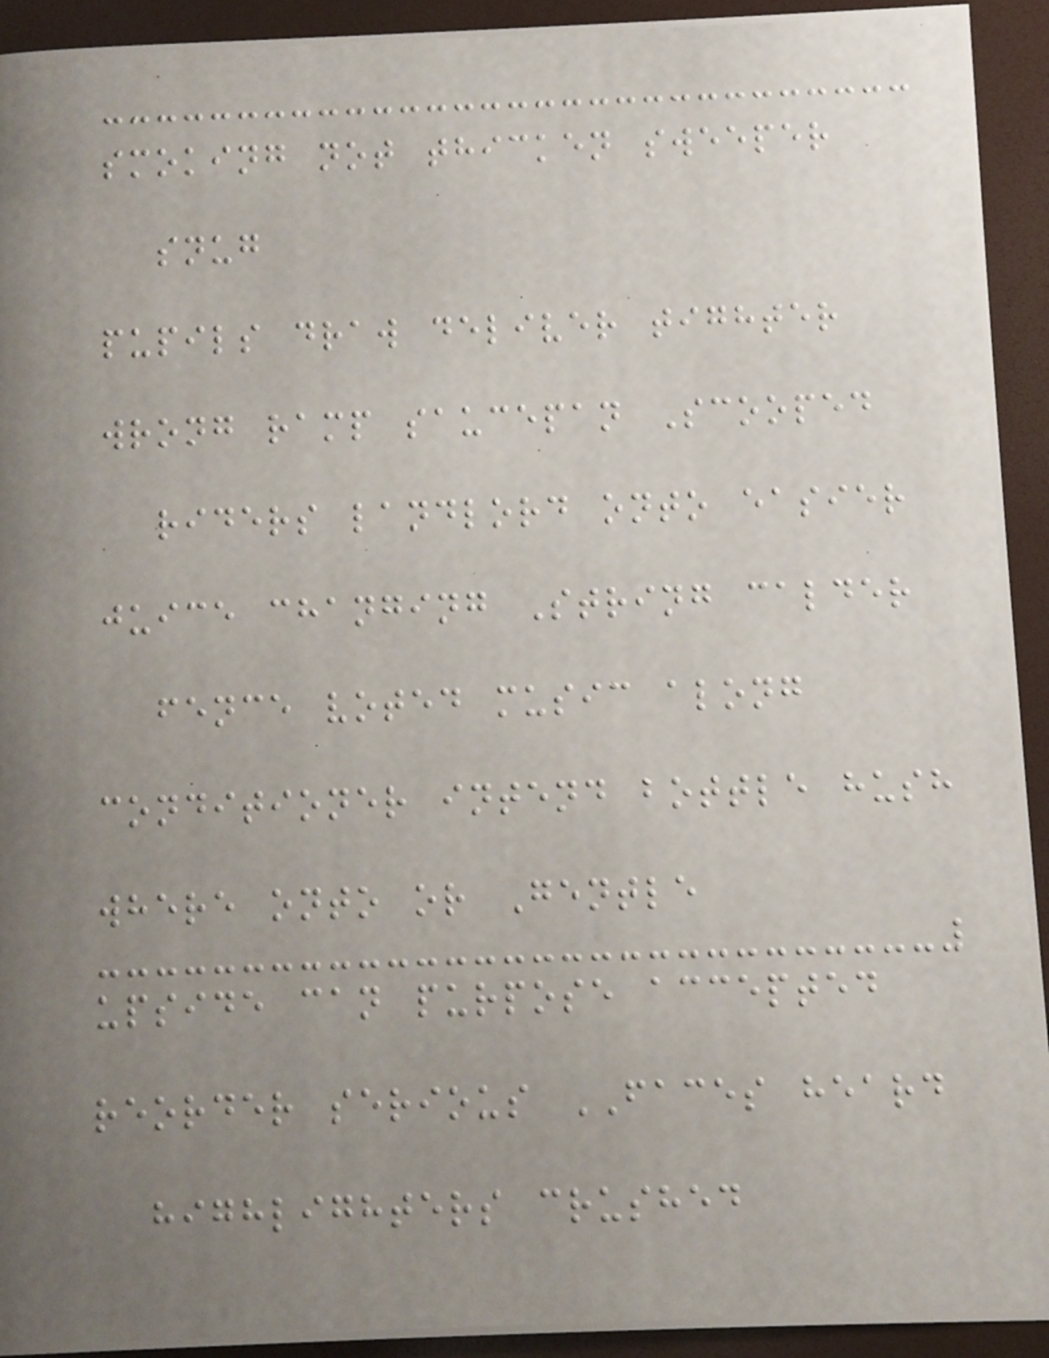smoking not thicken sweeper
snug
pupils draw deliver tighter
wrong ramp saucepan Scooped
riders landlord onto easier
juice changing String calder
fence voted music along
conditioner intend bottle hush
where onto or Gentle
upside can purpose accepted
reorder serious FACES heard
highlighters crushed
